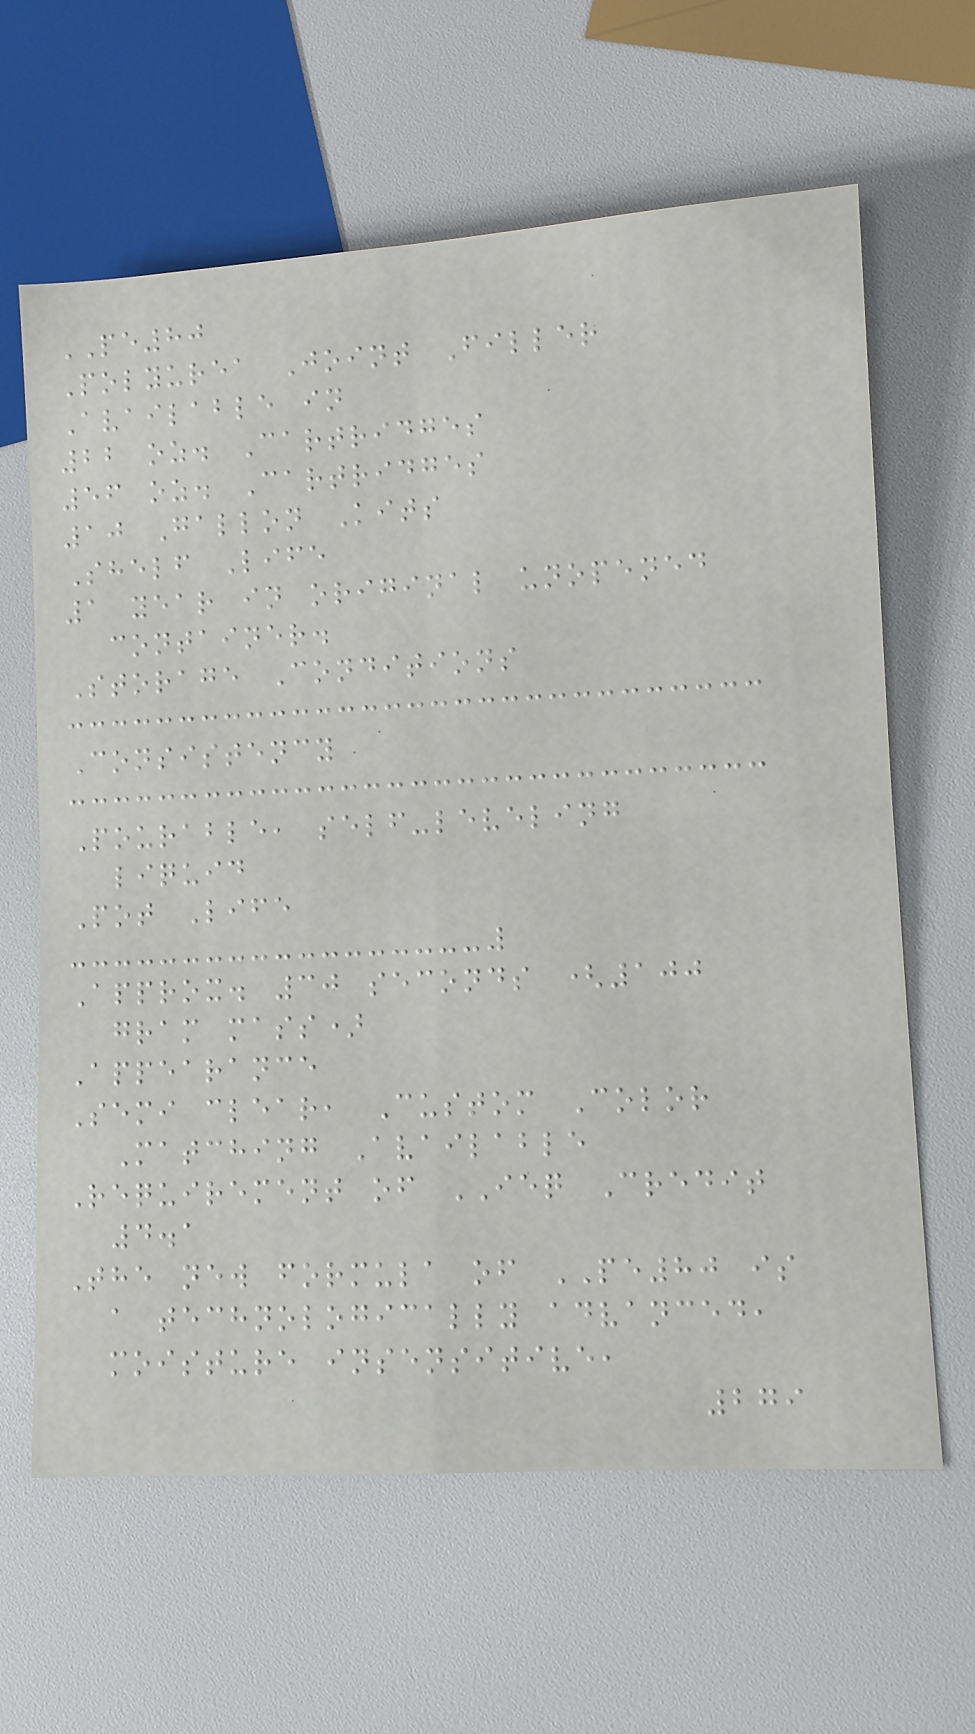PE80
Polyurea Joint Filler
Available in
22 oz. Cartridges
56 oz. Cartridges
10 Gallon Kits
Shelf Life
1 year in original unopened
container.
Storage Conditions
Consistency
Pourable, self-leveling
liquid
Pot Life
Approx. 30 seconds (100
gram mass)
Appearance
Semi clear, Custom Color
Matching Available
Requirement of IEQ Credit
4.1
The new formula of PE80 is
a technologically advanced,
moisture insensitive,
279
